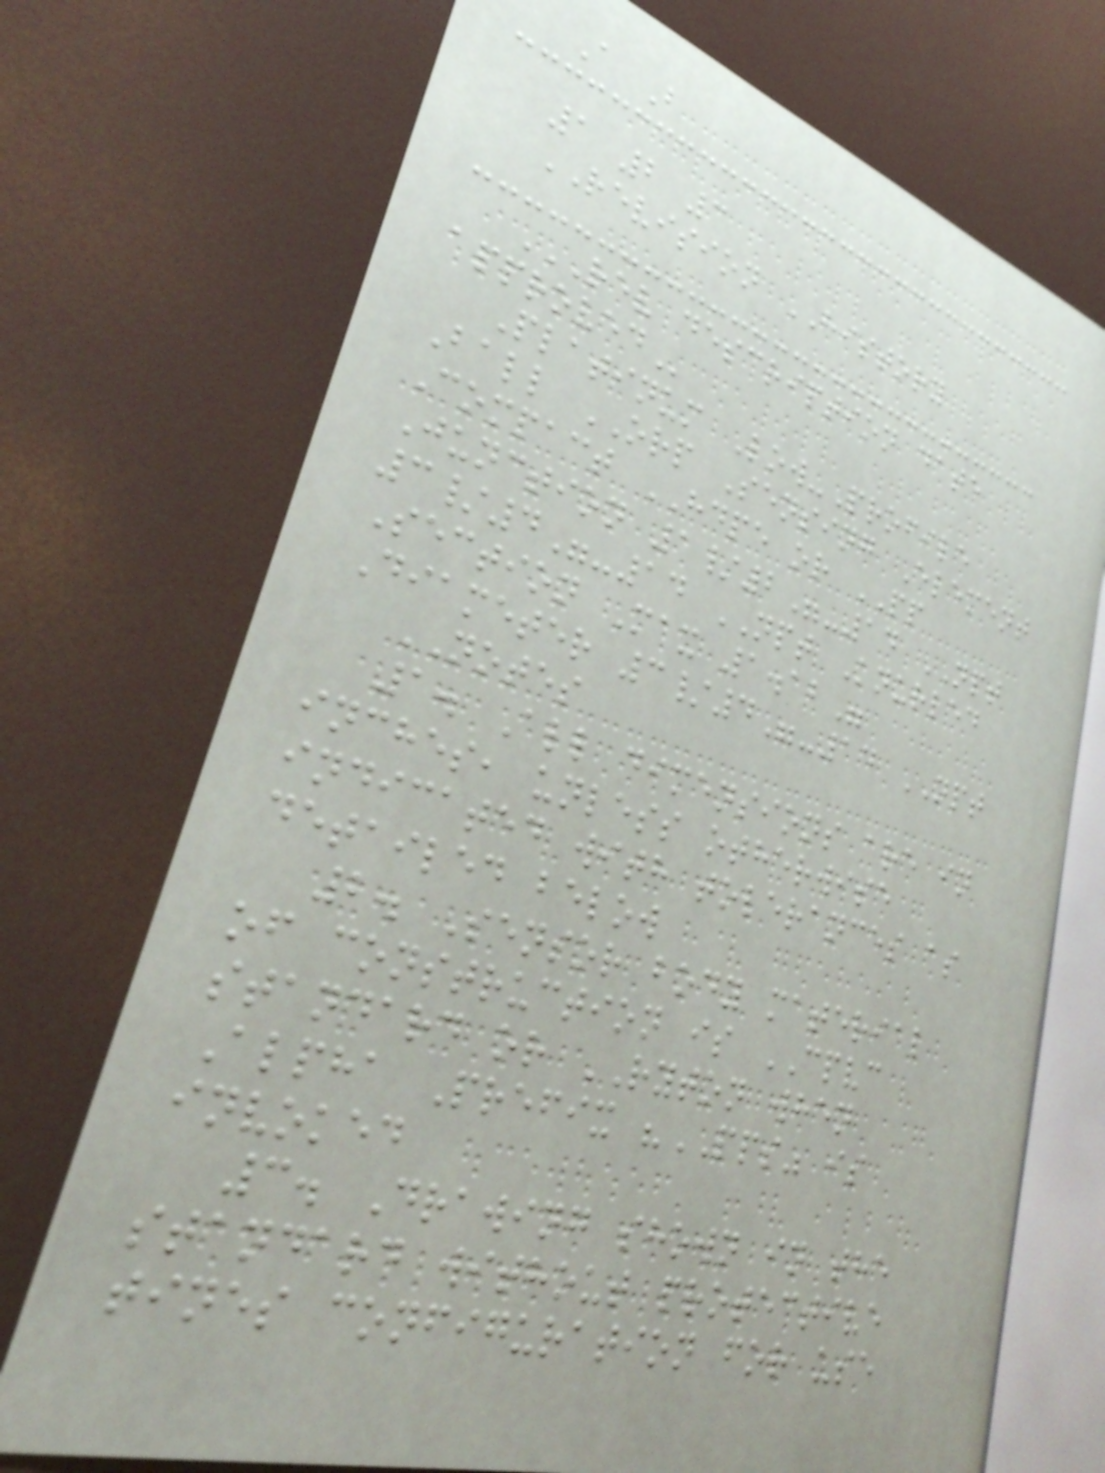A B
1 2 3
REVISION HISTORY
REV DESCRIPTION DATE
APPROVED
Platinum Low-Profile
Ball ORP Sensing Element
Compact HDPE or PP
Junction 1/2"-14 NPT
3/4"-14 NPT Knurled
Section Max 1.12"
Diameter 3/4"-14 NPT
NOTES
1. All dimensions are in
inches, unless otherwise
indicated with tolerances as
detailed below
2. Sensor body material
of construction is CPVC
standard or RYTON when
Alpha Prefix "PPS" is
invoked
3. Drawing shown in the
standard without protective
tines configuration for use
